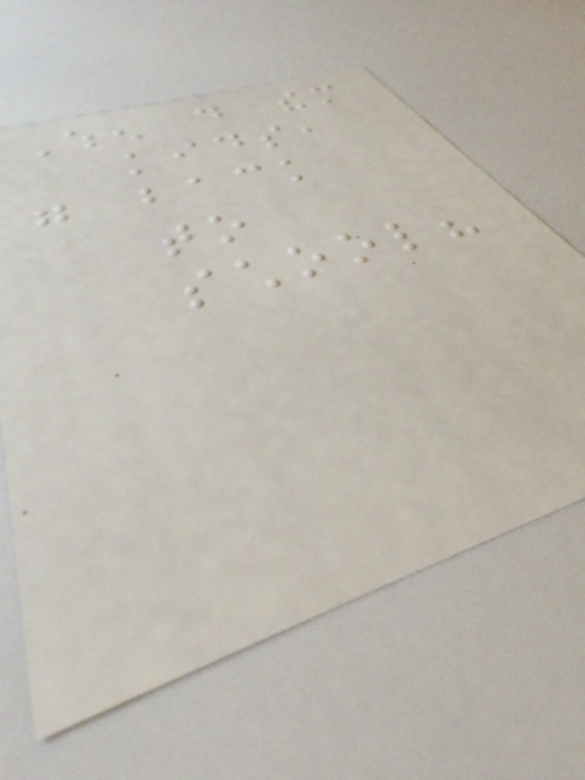When do them
kids,
go back
to
school?
